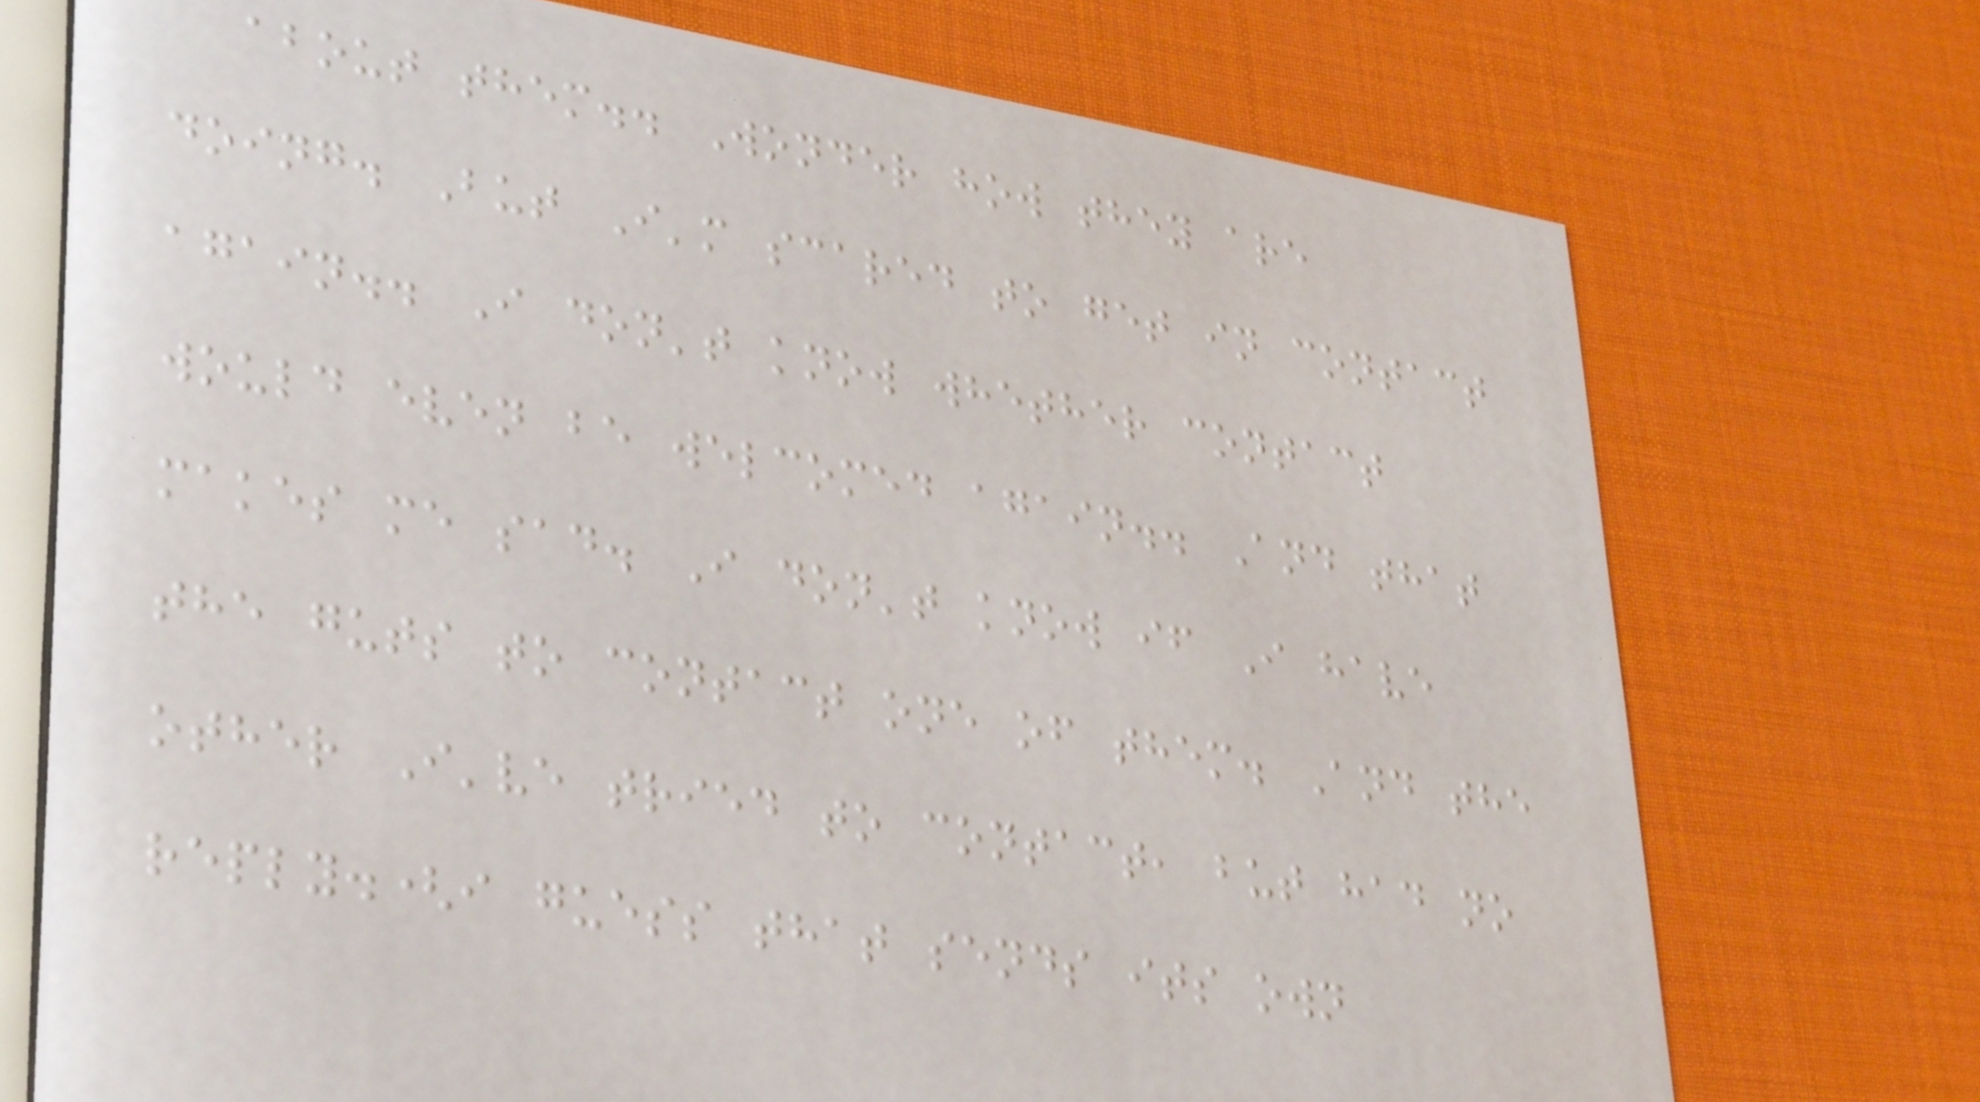about them.. Wonder how they are
doing. But I'm scared to get in contact
again.. I don't know whether contact
would even be welcomed again.. And that
makes me sad. I don't know if I have
the guts to contact one of them. And the
other I've tried to contact, but had no
reply.(i guess that sends its own
